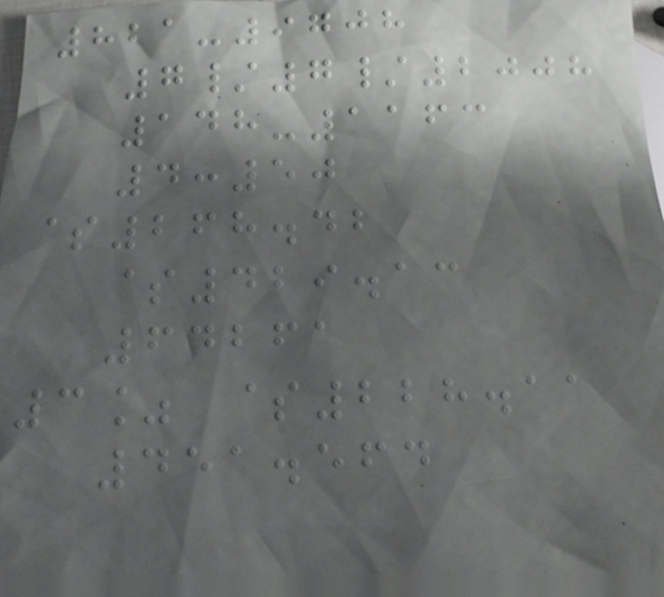821-9708
7/7/2008
148-1163
4:50
$268.42
$429.13
64261
3% $228.11
451.564
